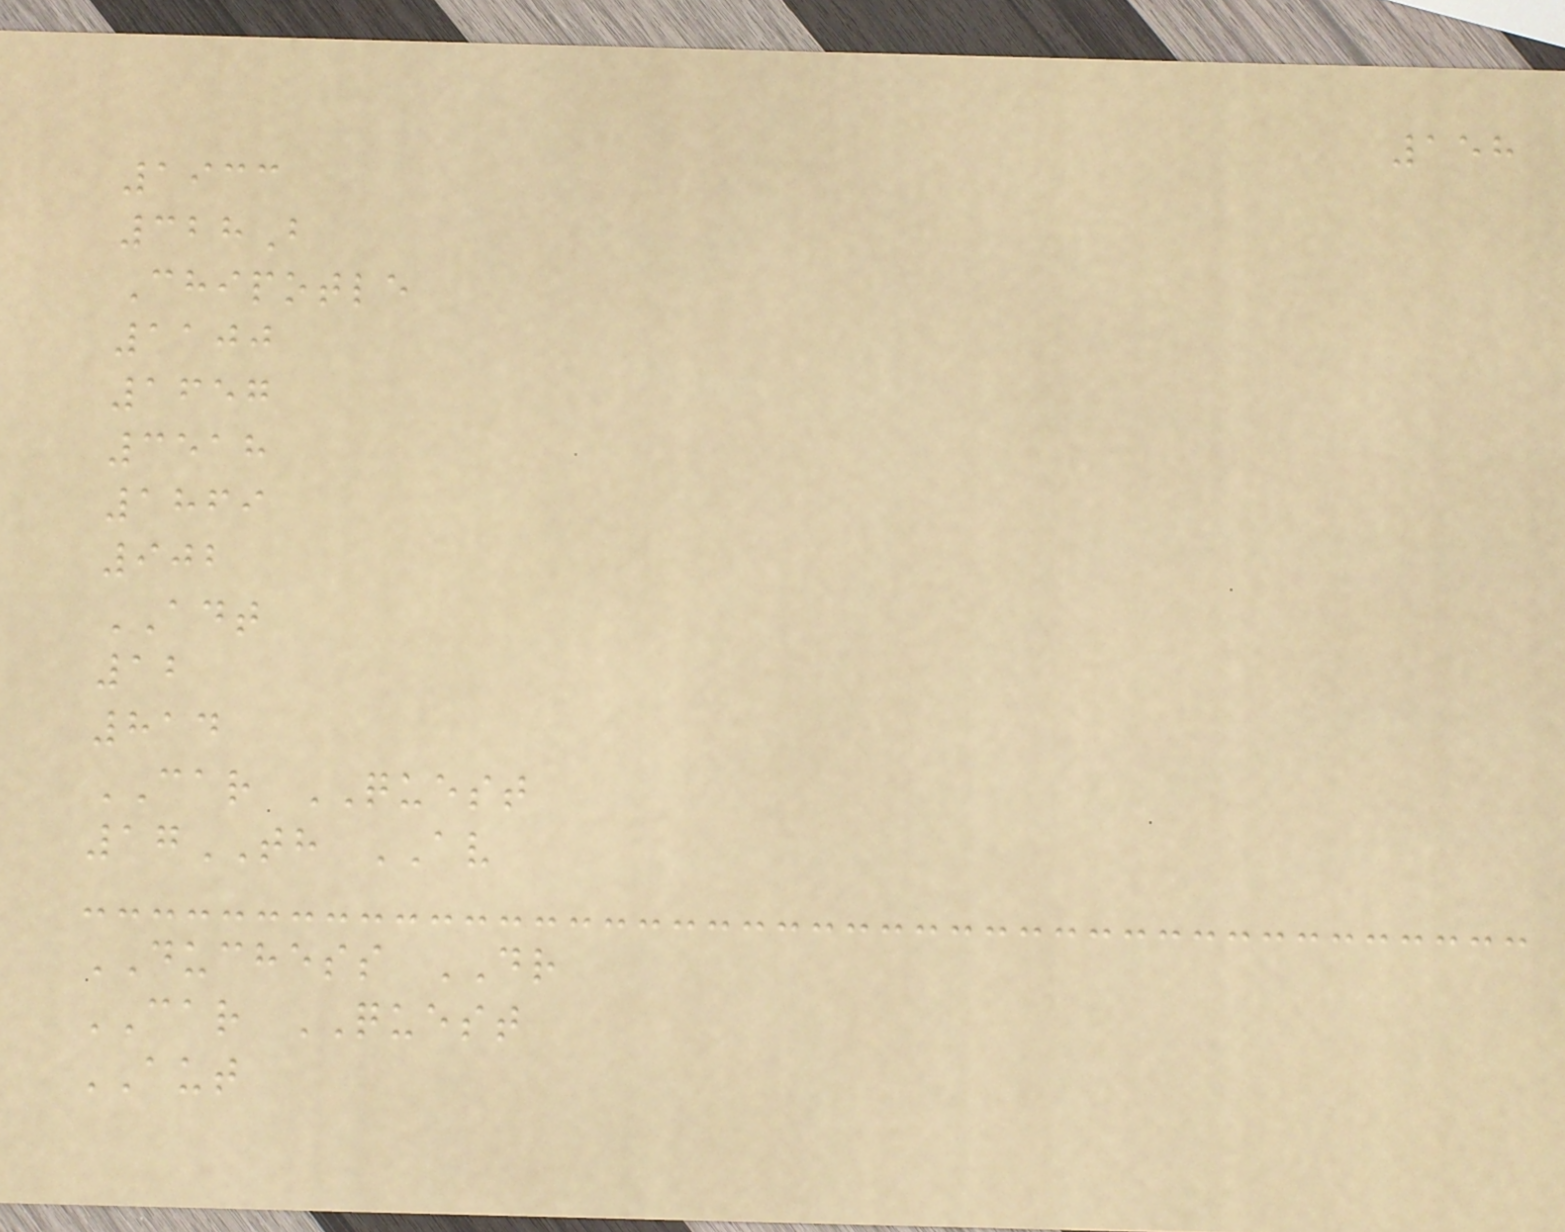158
1933
328B
Chipotle
1100
1657
3518
1869
902
ADT
12
814
CAR QUEST
17TH AV
DUCHESS DR
CAR QUEST
AUT
